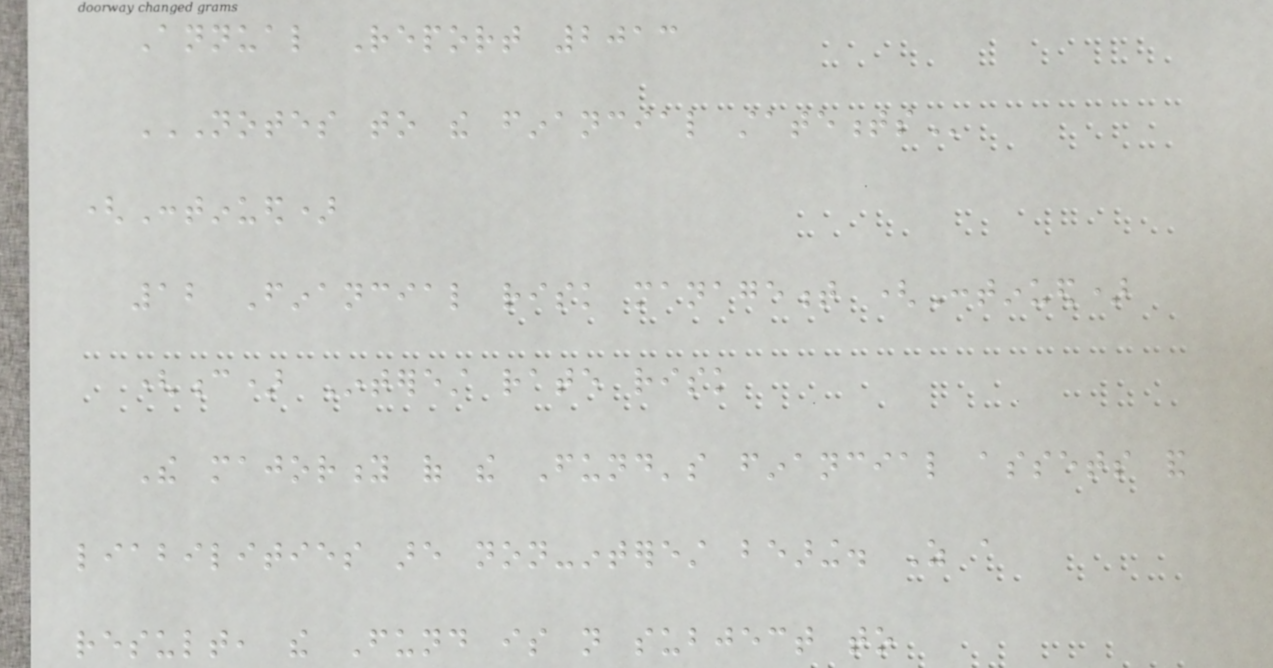Annual Report 2013
NOTES TO THE FINANCIAL STATEMENTS
(Continued)
12 Financial risk management (Continued)
(c) Interest rate risk
The majority of the Fund's financial assets and
liabilities are non-interest bearing. As a
result, the Fund is not subject to
